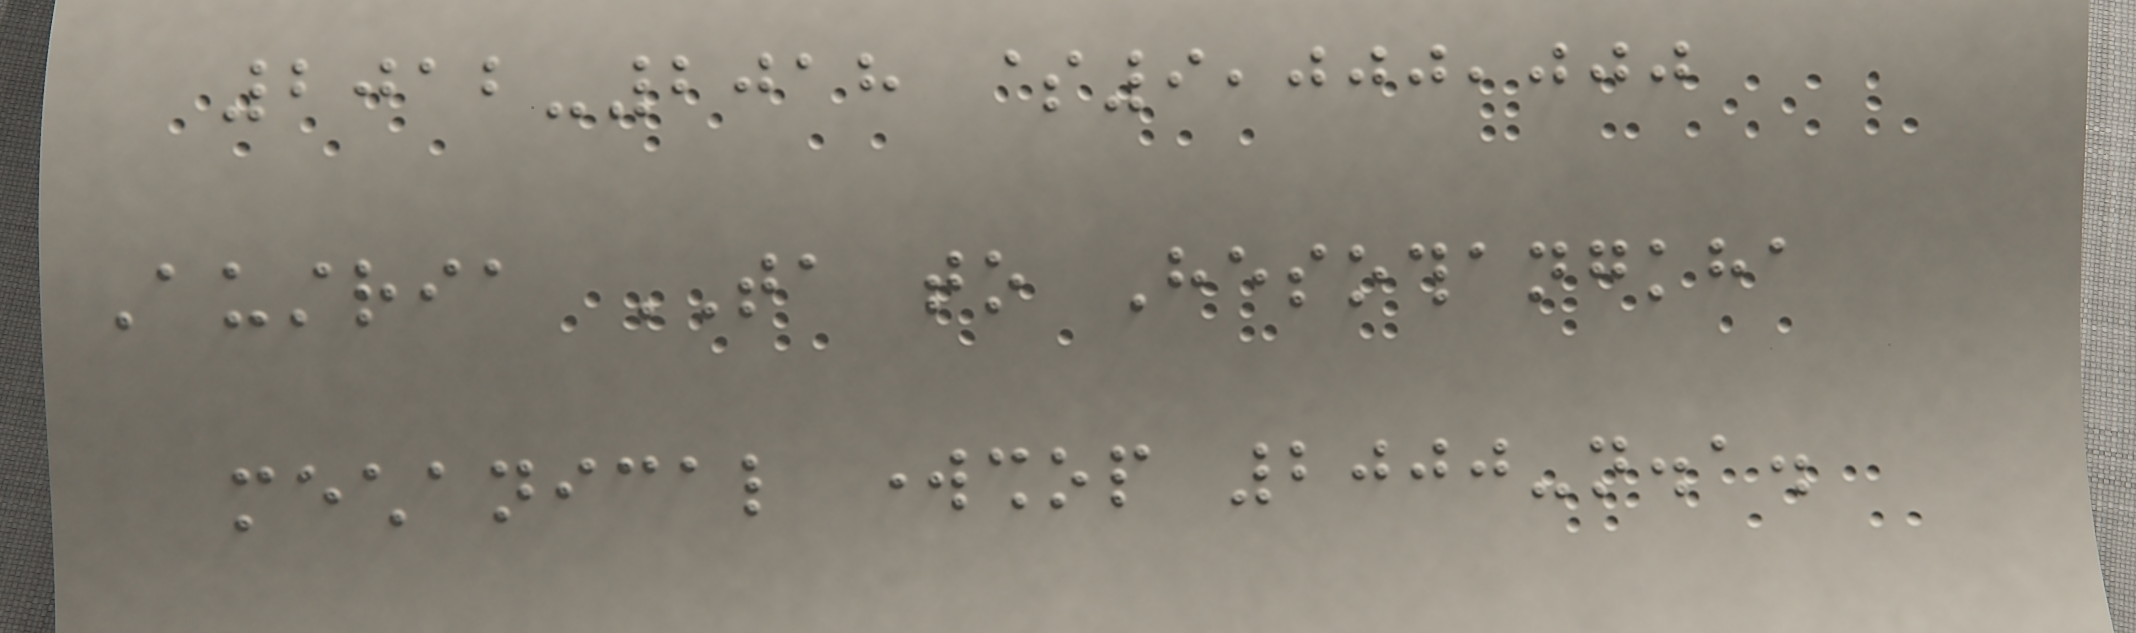2012-2018 $9,000,000
Austria TA to Hesothangkha
mechanical workshop 2000-n.a.
